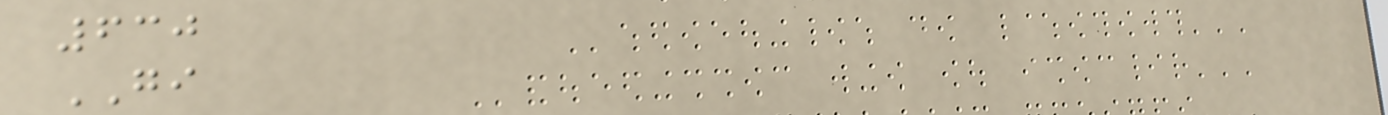630
GI
